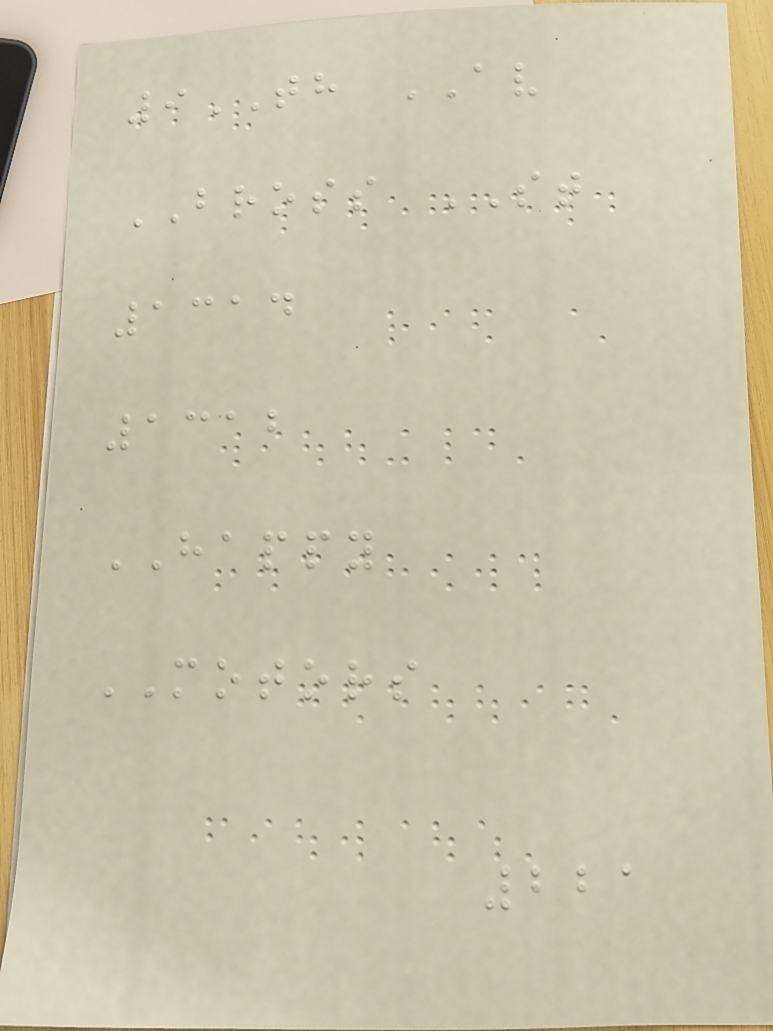9TH AV
BROSS ST
1314
1312
HAPPY
MOTORS
221
